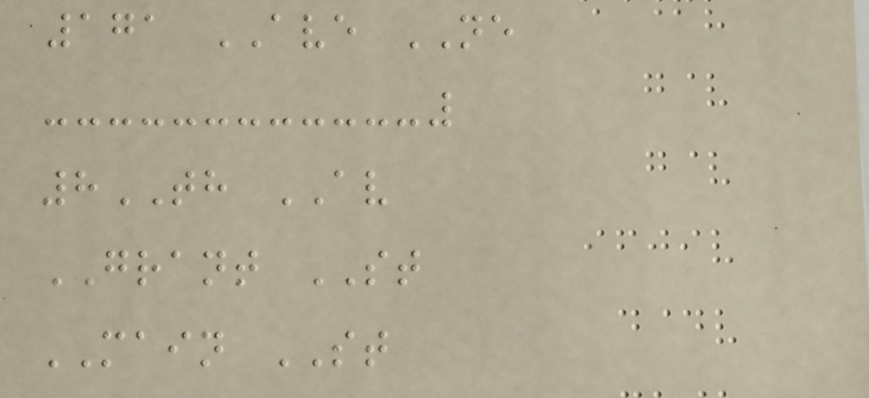171 AVE NE
8TH AV
GRANT ST
MAIN ST
